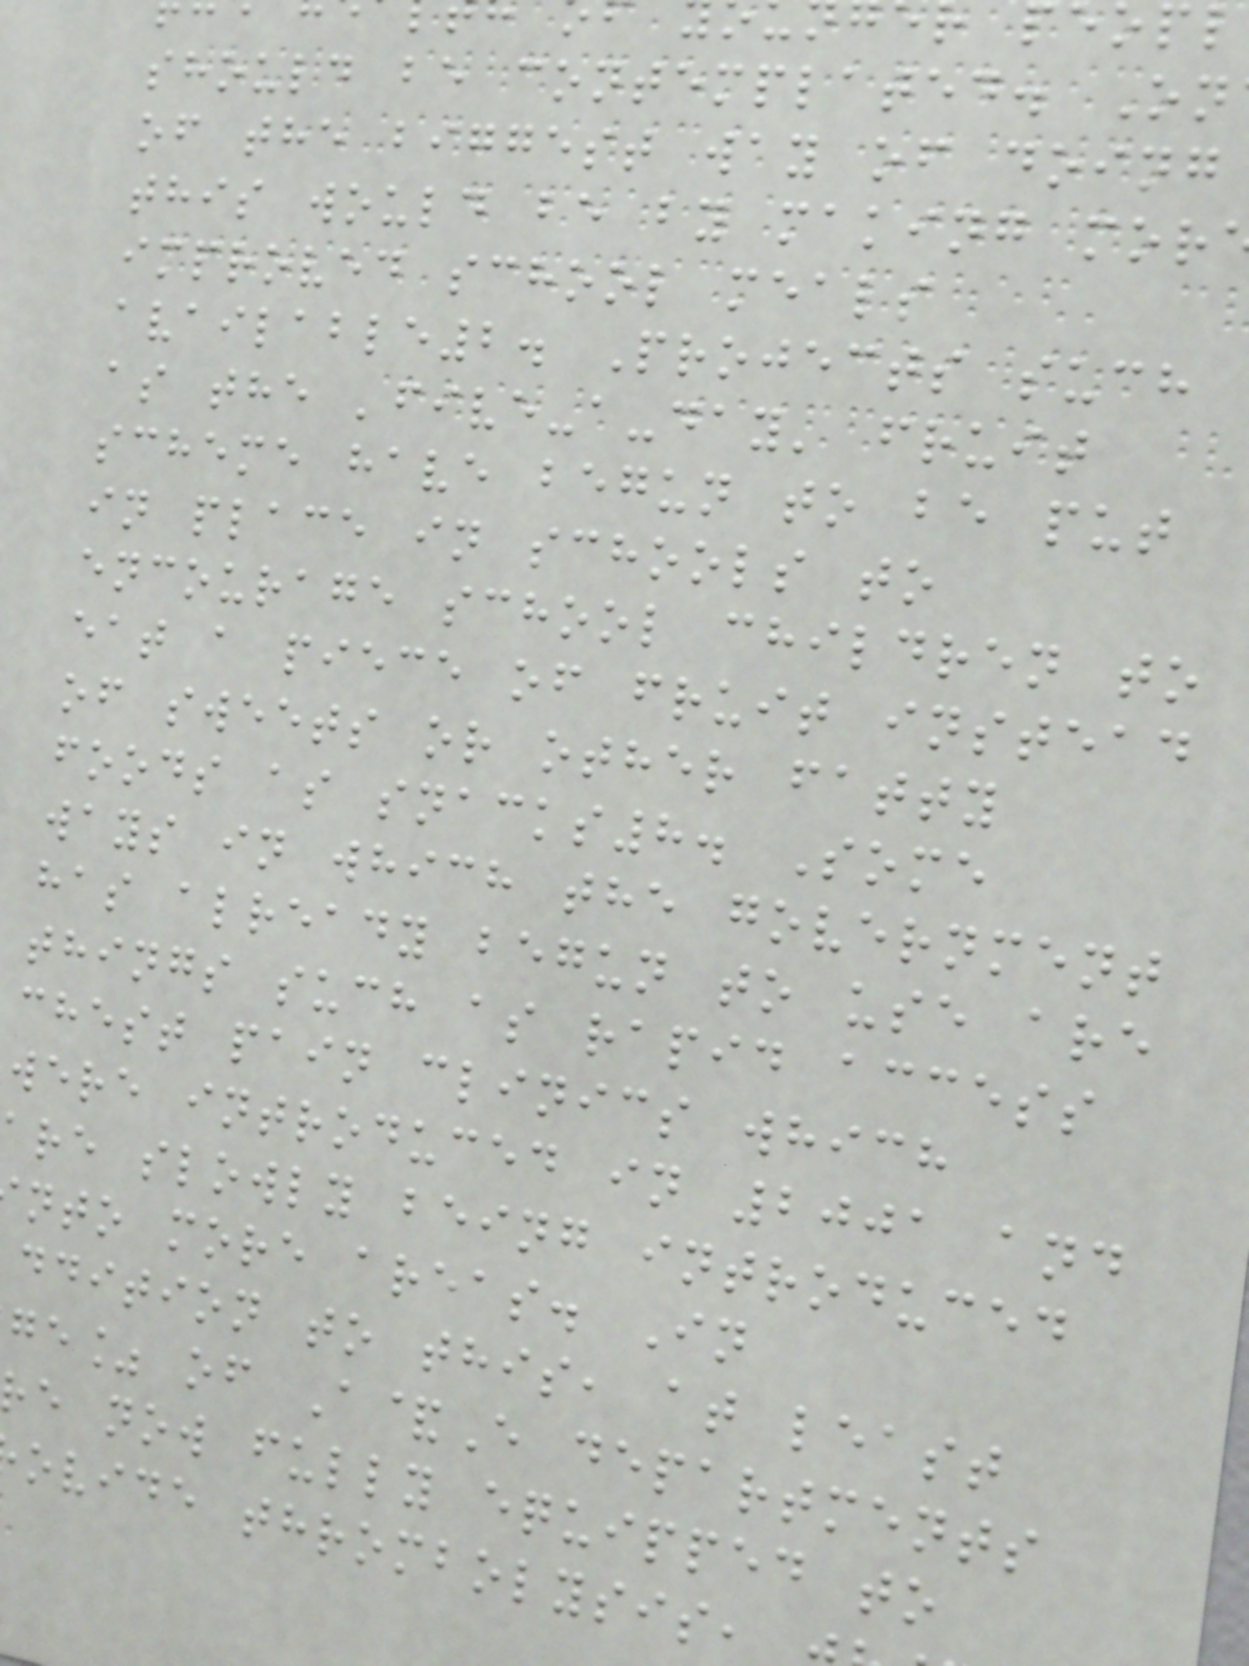should be contemplated. On
of the biggest way of doing
this would be by making mor
improved school meals
available2. Projects such
as the 'five-a-day' fruit
scheme have begun to be put
in place in schools to
encourage school children to
eat a piece of fruit instead
of sweets or other fatty
foods as snacks8. Some
ways in which the government
has already begun to use are
things such as rapid access
chest pain clinics which
were introduced in 2001 and
are slowly being introduced
nto more areas. In
ddition to this, at least
ge% of A&E departments
e now fully equipped to
ovide thrombolysis,
